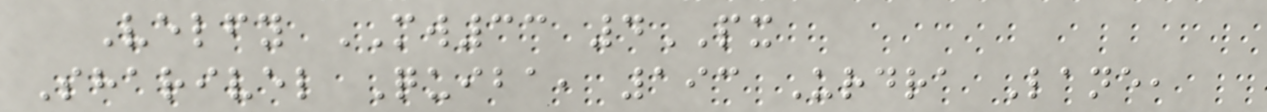Velfy MW33 4PX
Sharivel Quiba, 193 Urdra Lane,
